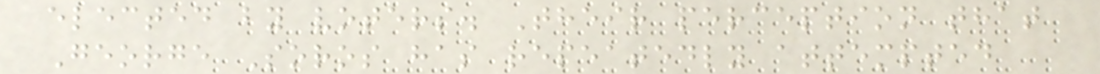elected by voters. Their perception that
George Soros has repeatedly attempted
